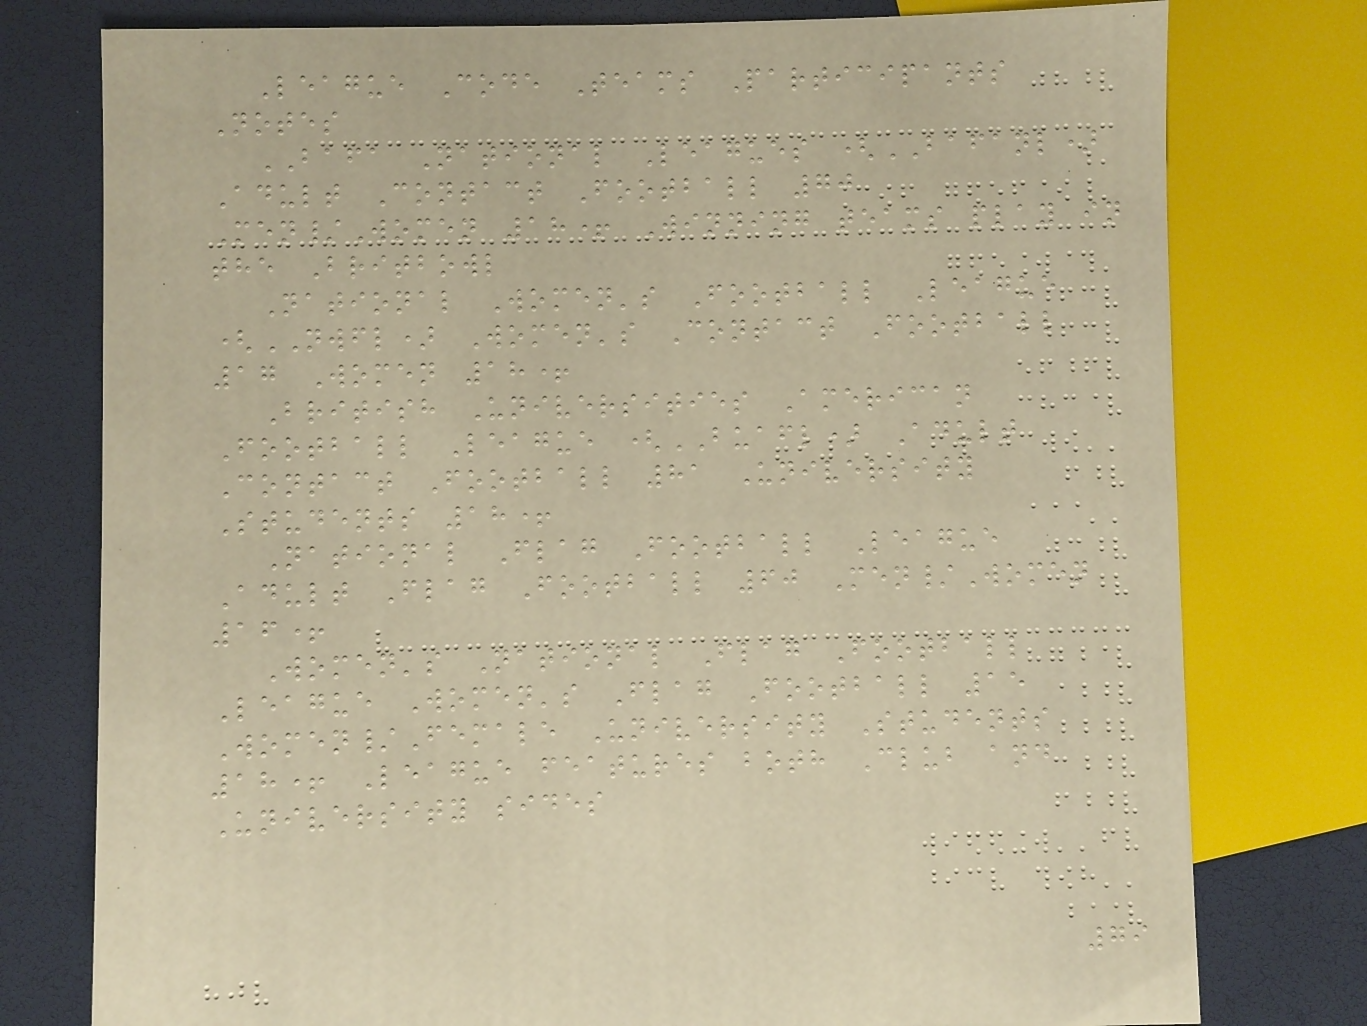League Code Teams Participants
Notes
BAFA National Leagues (BAFANL)
Adult Contact Football 70
Men/Women 18+ Winning teams play in
the Britbowl
National Women's Football League
(NWFL) Women's Contact Football
17 Women 18+
British Universities American
Football League (BUAFL) Adult
Contact Football 81 University
Students 18+
National Flag Football League
Adult Flag Football 60 Men/Women
16+
Women's National Flag Football
League Women's Flag Football 15
Women/Female University Students
18+ League features both Club and
University sides
79
